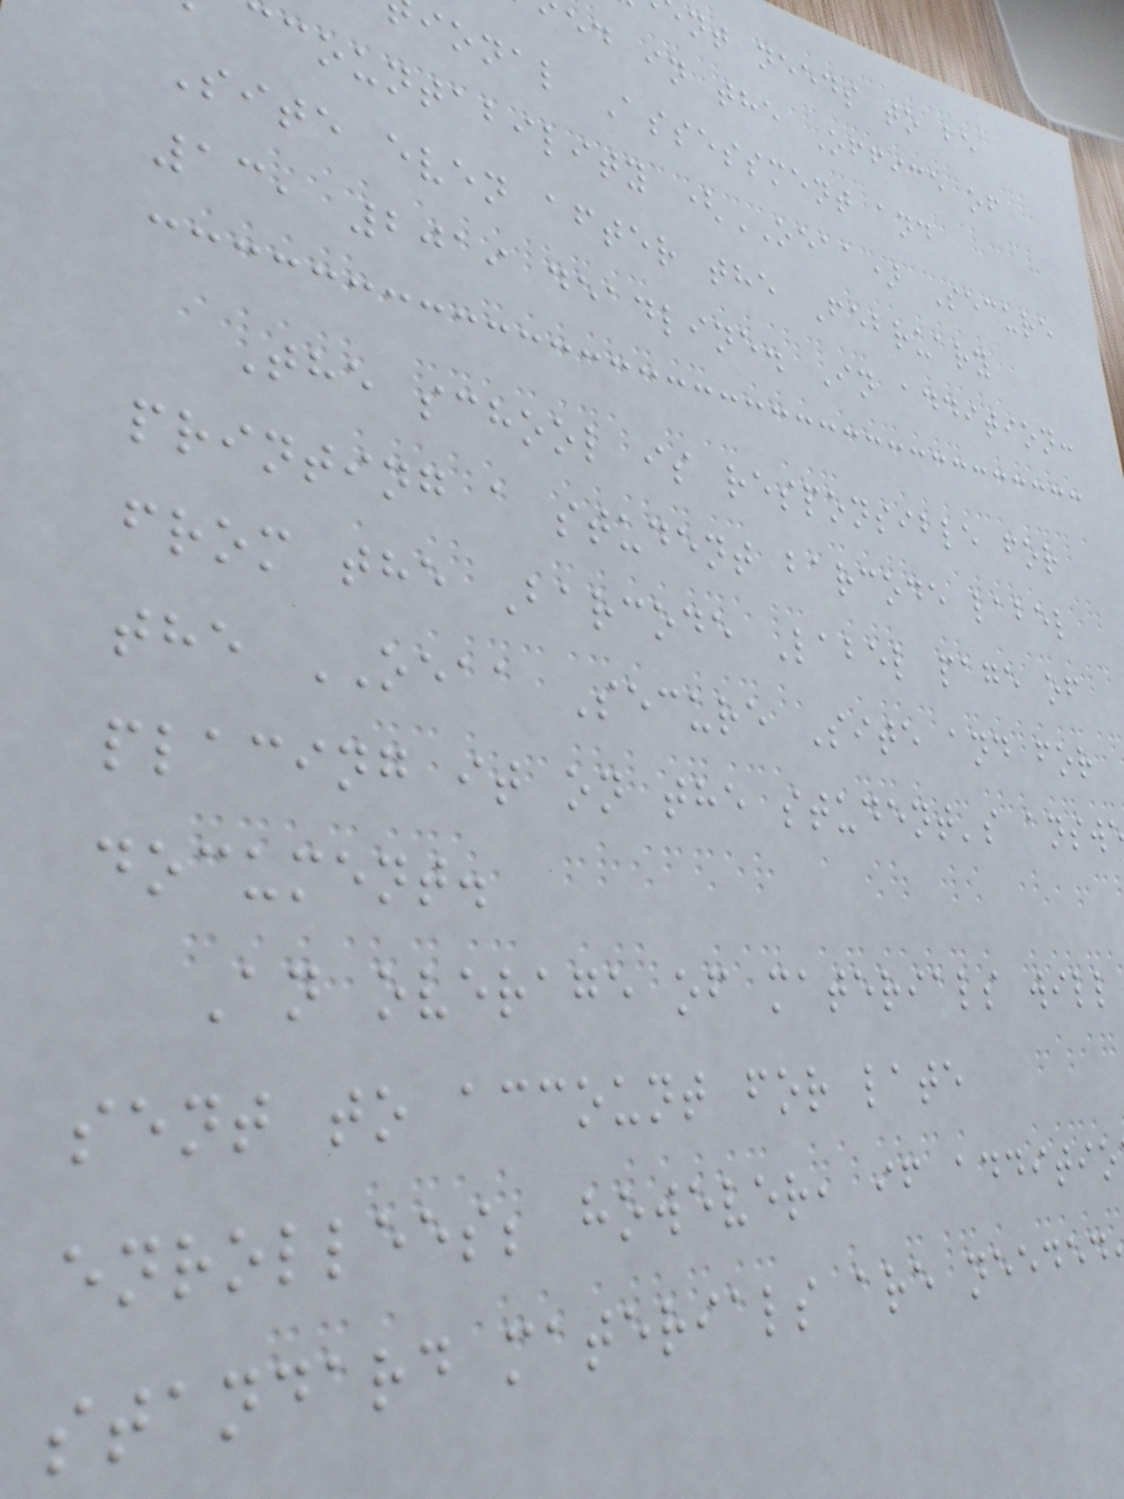nt needs to be
ed in the Office of
ional Assessment and
countability (OEAA) Secure
Site even after the February
13, 2019 deadline. In addition:
The school is responsible for
printing a student barcode label
from the Barcode Label page of
the OEAA Secure Site and for
placing it on the student's answ
document.
An overage of materials will
sent to account for late
enrollees; however, if additio
standard materials are needed
